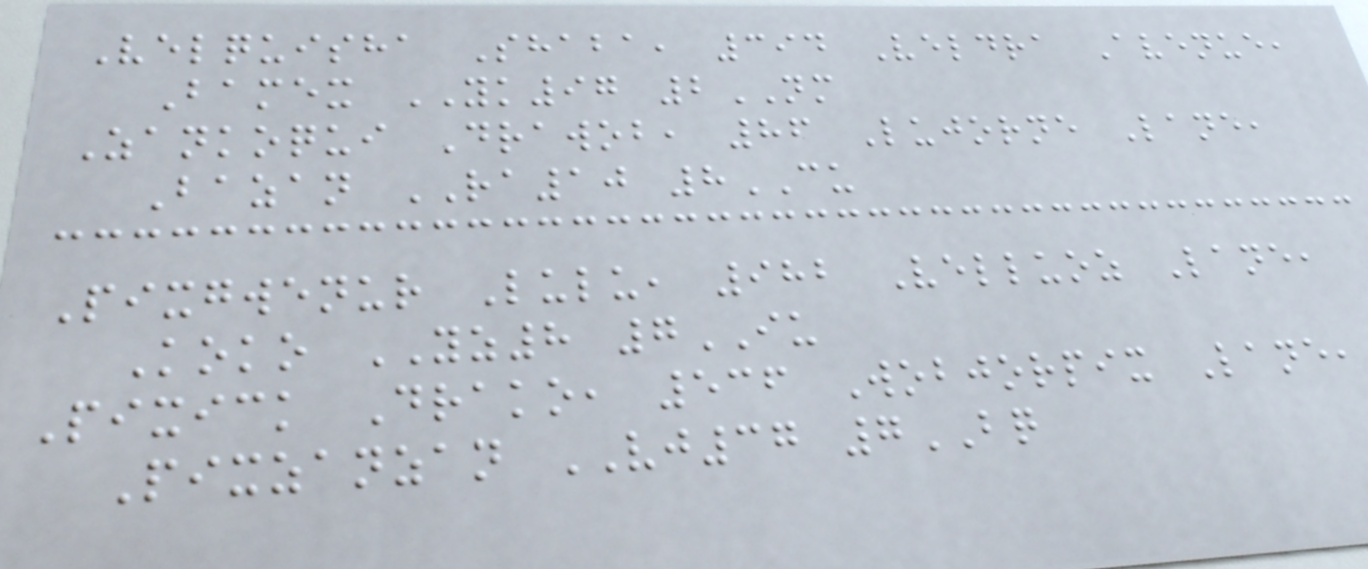Velquisha Shaba, 394 Veldra Avenue,
Bamex YK97 2NM
Zankoqui Drawob, 86 Lujorne Lane,
Bazan RA10 8CU
Pixgwenur Lulu, 982 Velluoz Lane,
Koko YZ8 7IU
Pixick Drako, 536 Wobjorpix Lane,
Pixzanzan VJ37 7BQ
